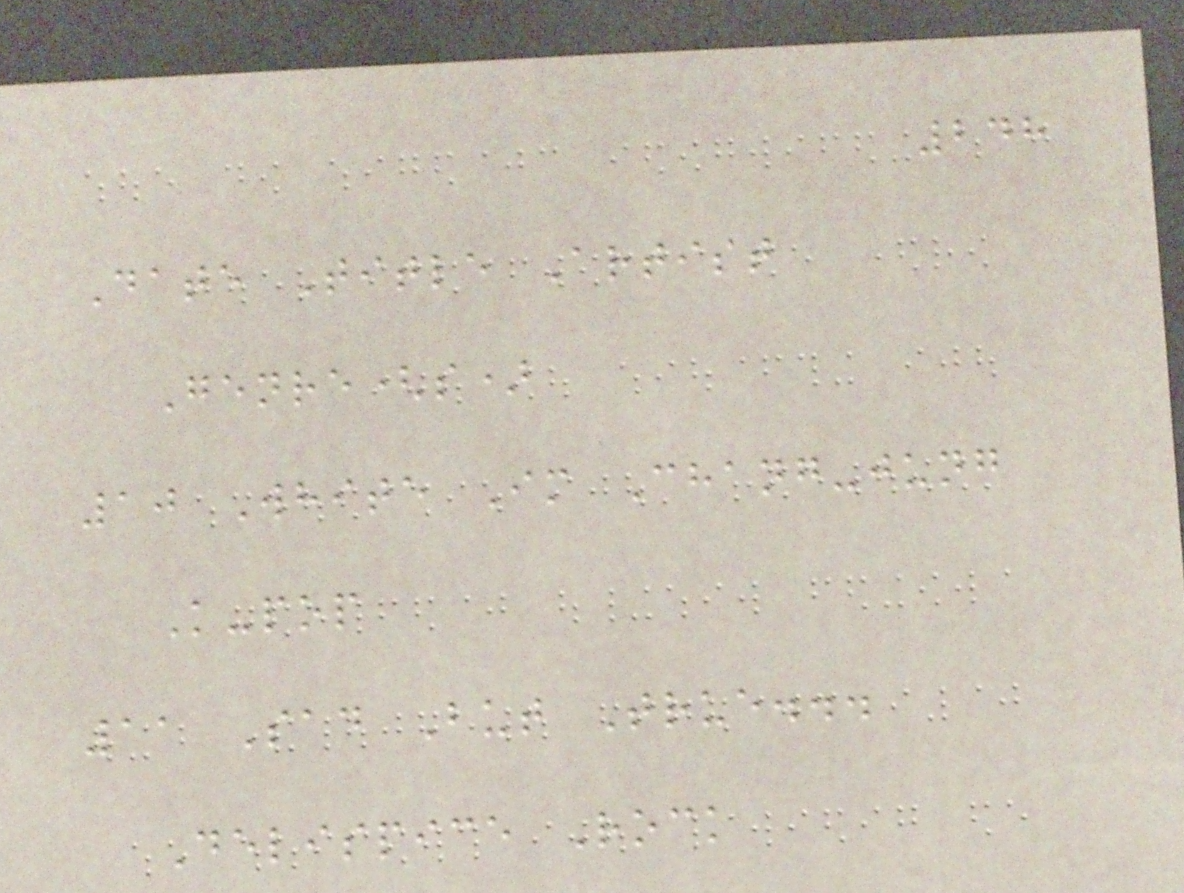248
Date Title Artist
Genre(s)
10 White Im Chang-jung
K-pop
11 Sad But True...
Delispice Rock
